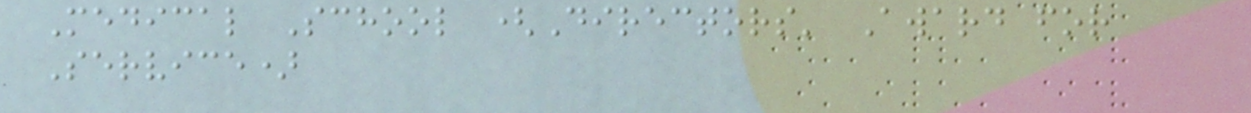Medical School (Directors' Award for
Service)
